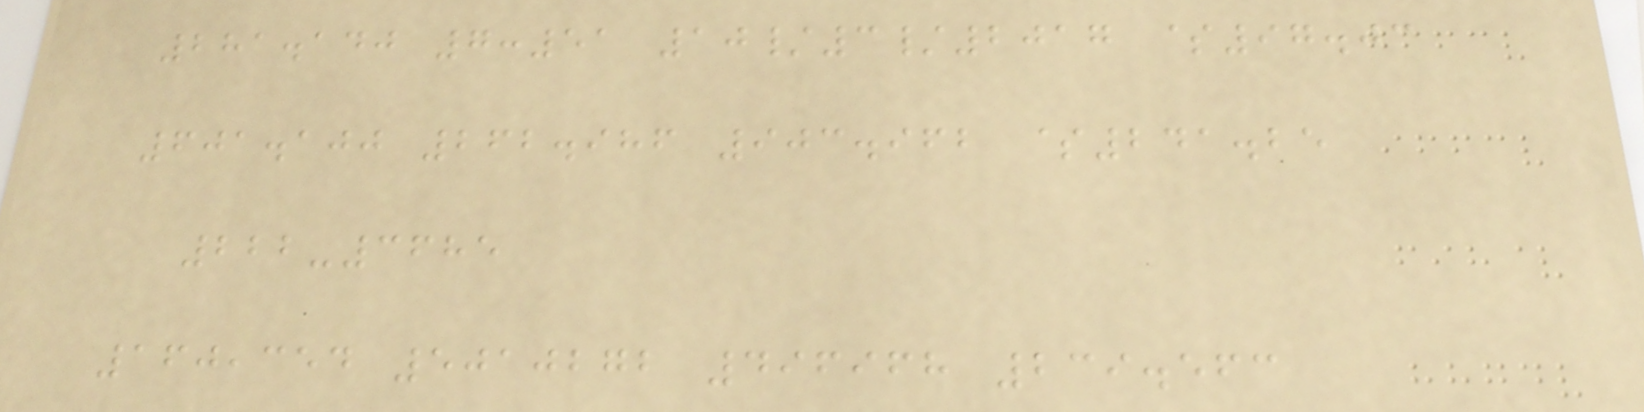281.140 7:51 10/3/2017 $97.03
601.100 262.986 903.962 $241.25
222-3685
160,354 5010272 496968 239.563
